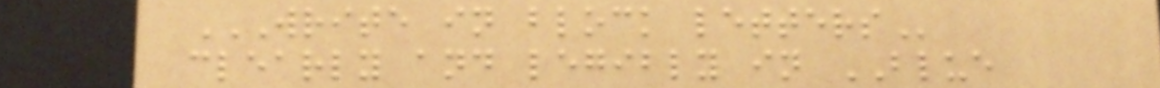WRITE IN BLOCK LETTERS
clearly and legibly in BLUE
